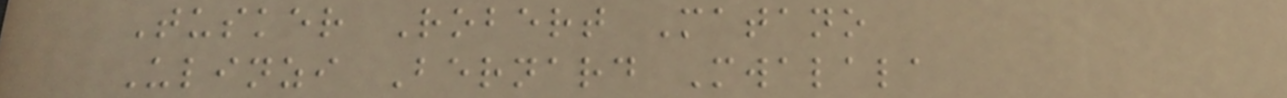Tusker Robert Matano
Ulinzi Bernard Mwalala
